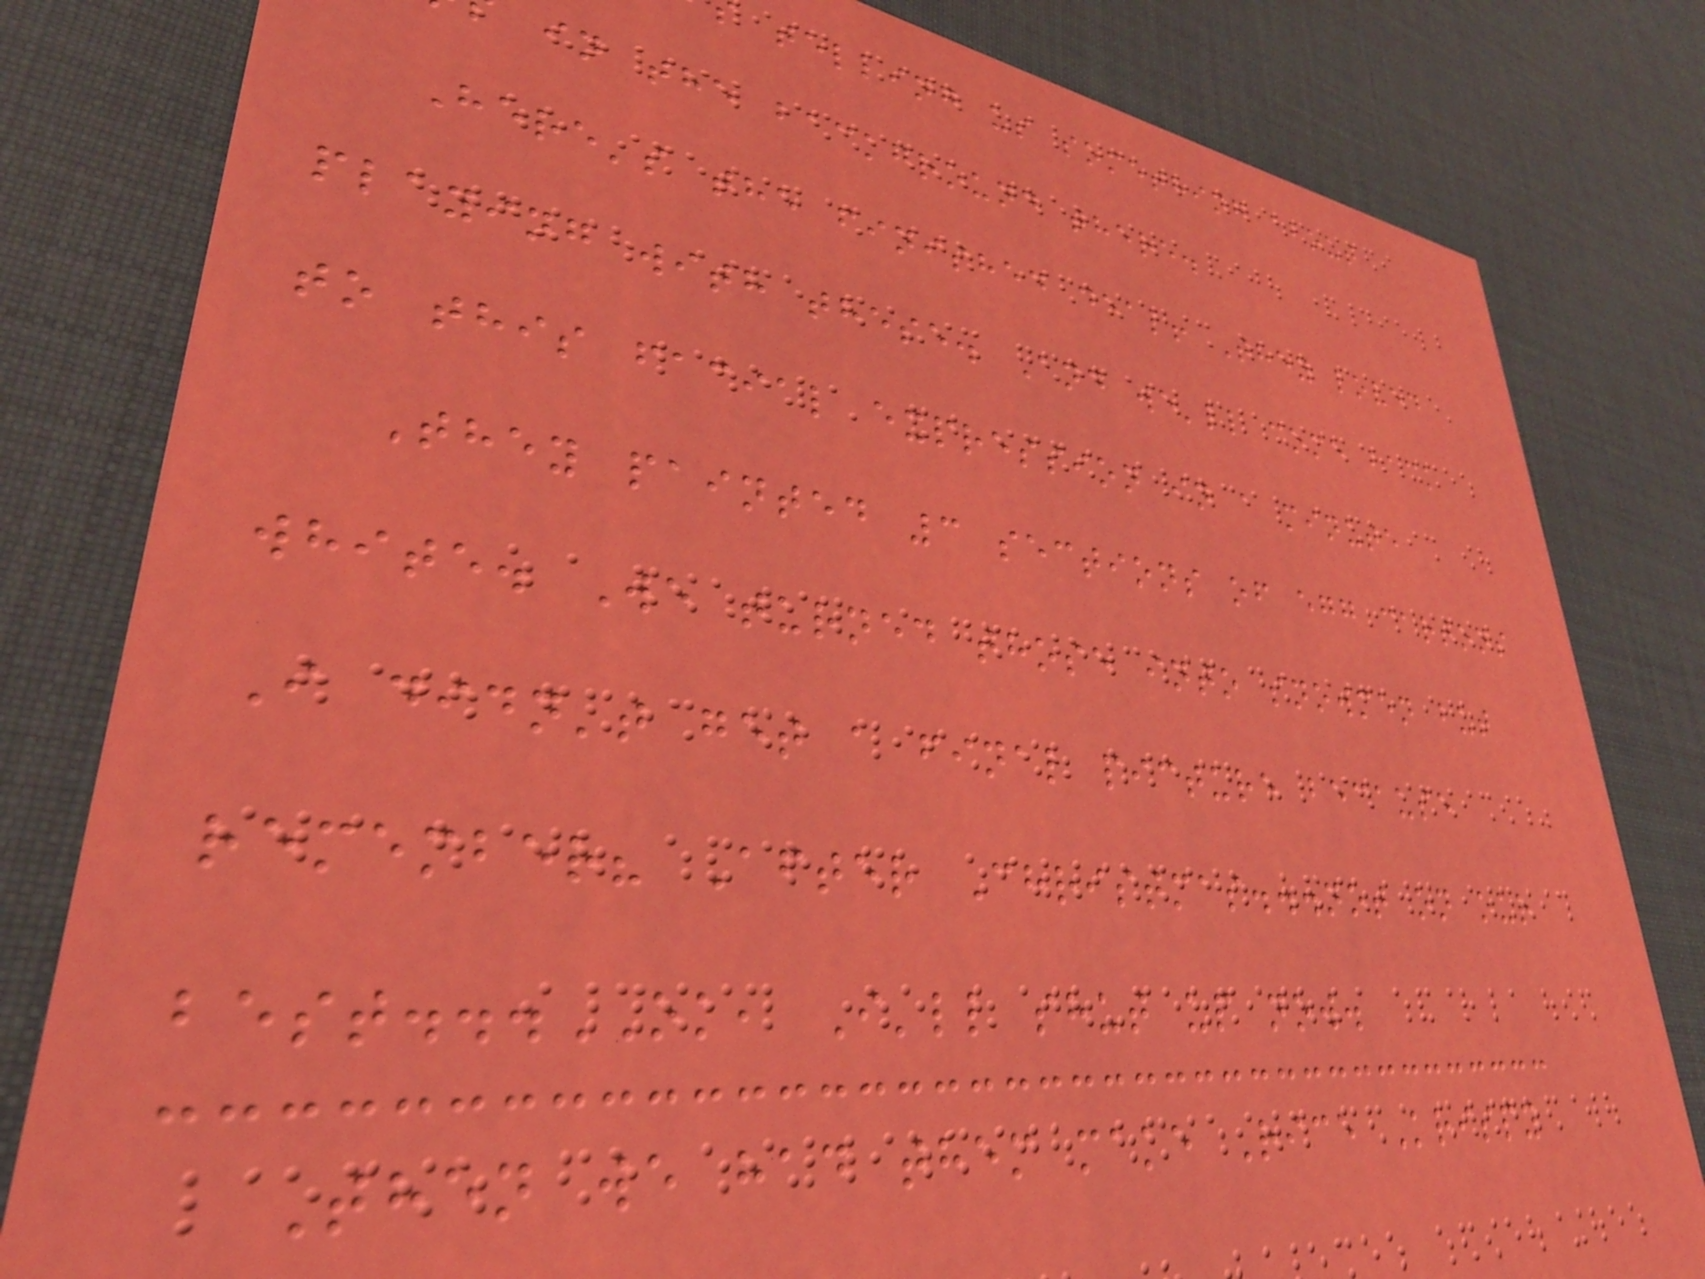telling us something about
in the background there.
Here's the finished deal! They loved
playing with these. And we'll come back
to this facial expression in a minute
They painted 3 sections of egg cartons
white. We turned those into snowmen but
I didn't get a final picture because
remember? After Christmas...not on our
best...OK, I'll shut up now.
Then we had them make Rice Krispy
